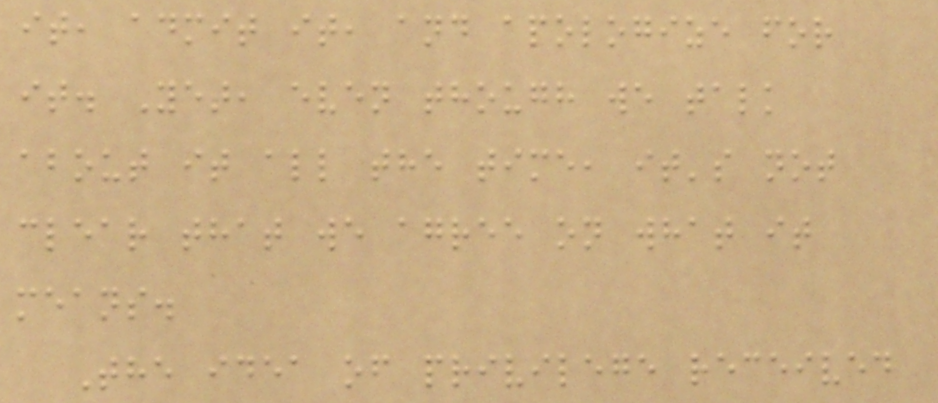it, admit it, and apologize for
it. Yet, even though we talk
about it all the time, it's not
clear that we agree on what it
means.
The idea of privilege received
